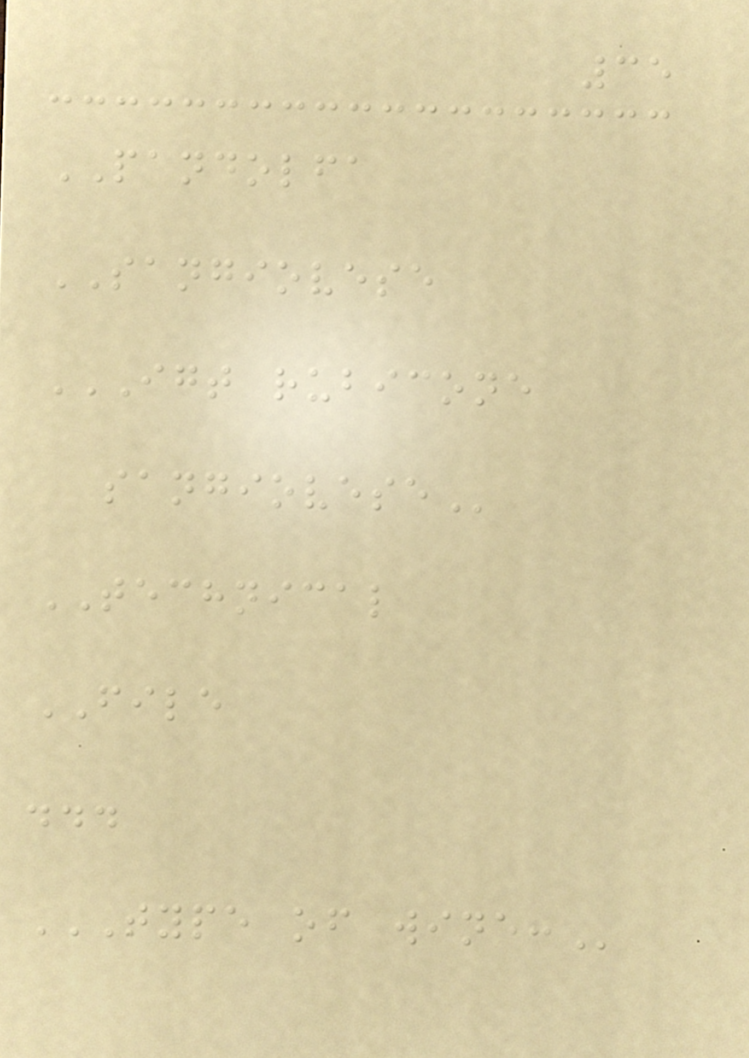35
PANDOLFA
SANGIOVESE
IGT RUBICONE
SANGIOVESE
TECHNICAL
FILE
...
TYPE OF WINE:
